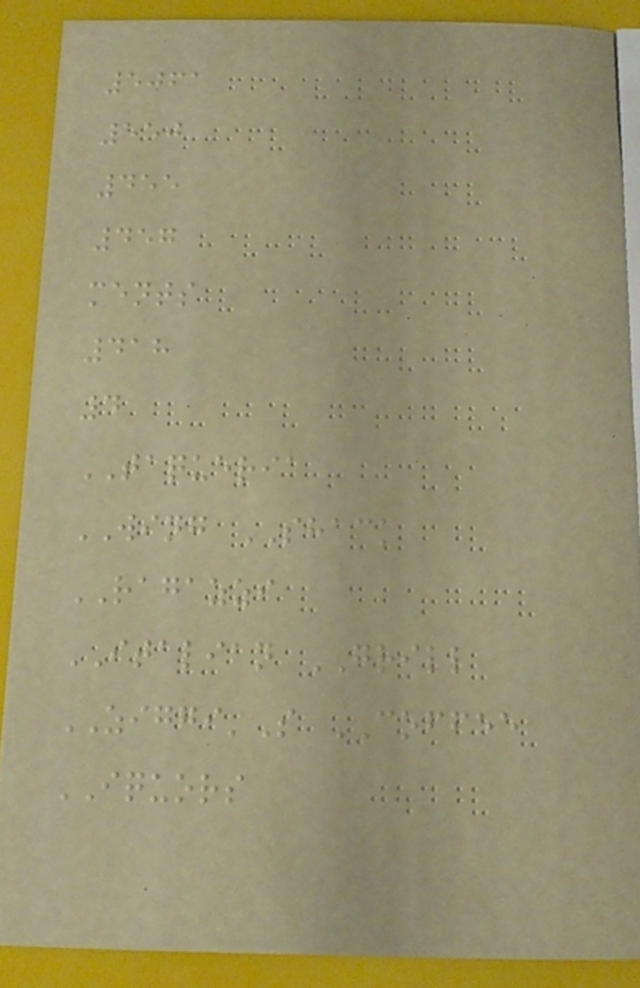5061
550
455
457
ments
418
4
TAQUERIA
WING SHACK
RAGAZZI
ITALIAN GRILL
ZIGGI'S COFFEE
IQUORS
